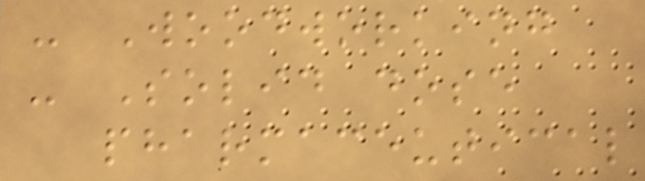- Woodworking
- Solid dose
pharmaceutical
